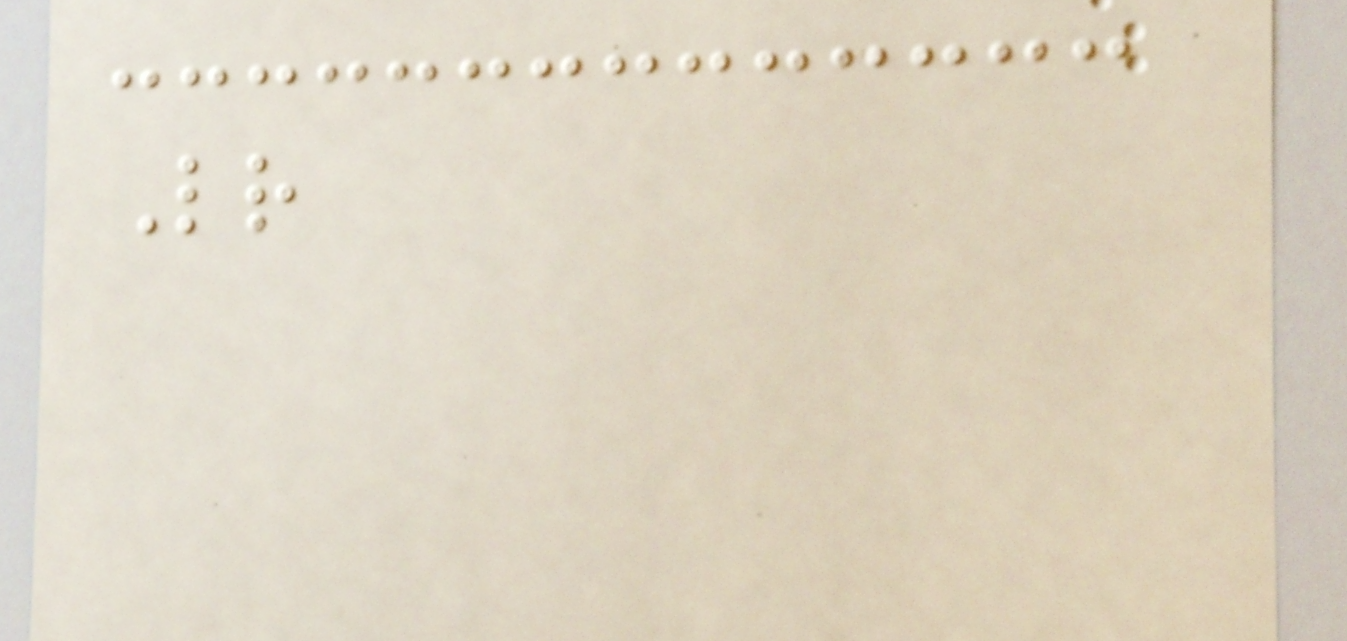Letter
